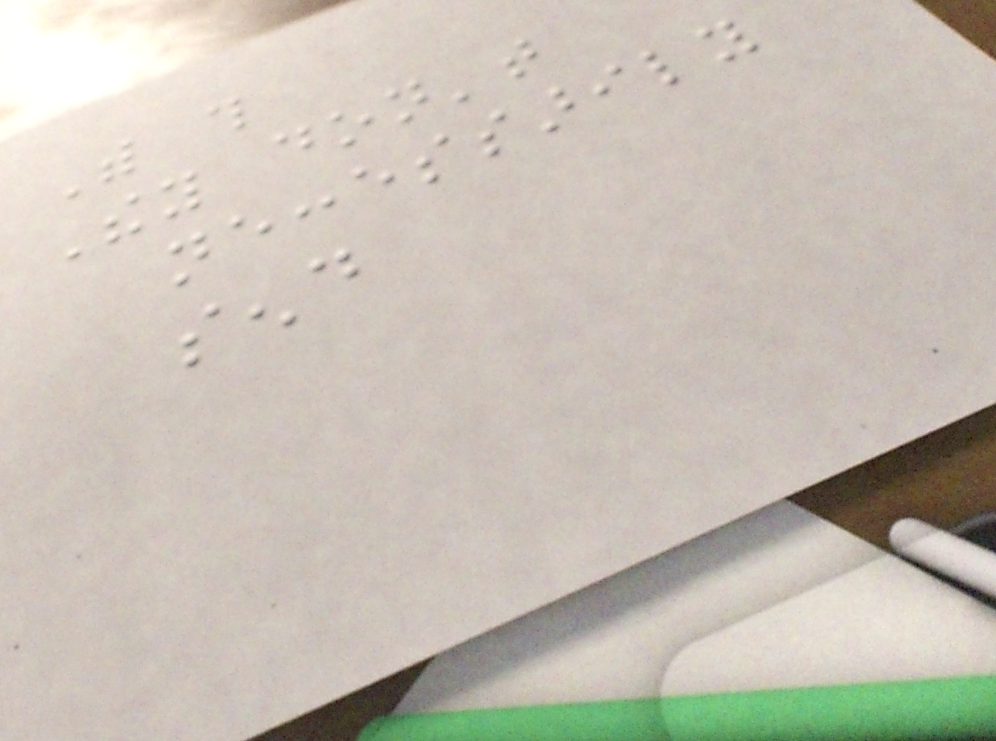With this
They don't
neccessarily
send
